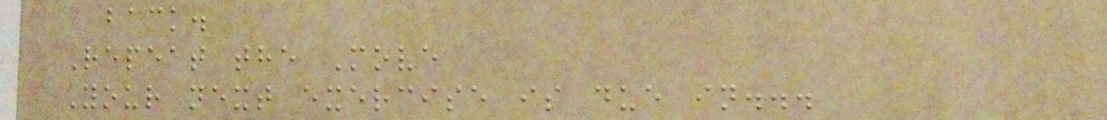back.
Repeat the Move
Your next exercise is due in...
